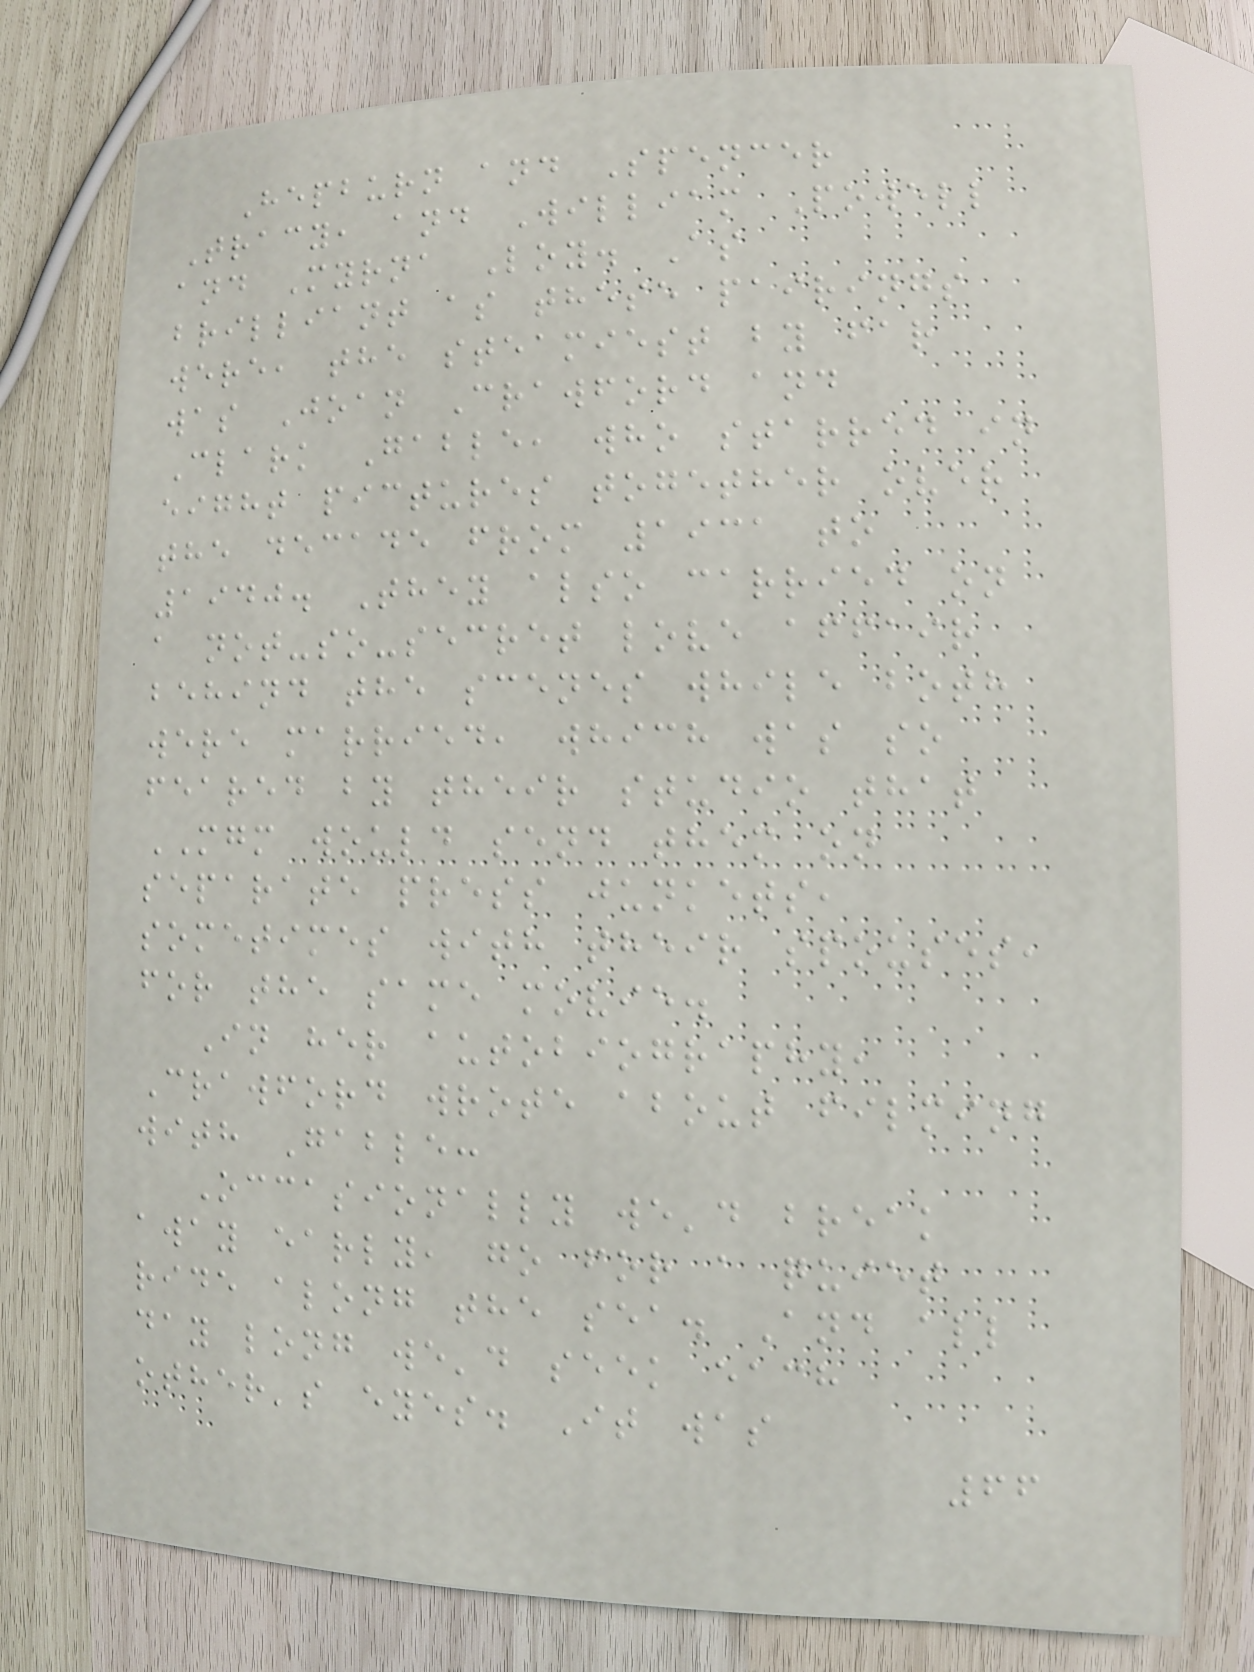Hepburn and Spencer
Tracy, and William Powell
and Myrna Loy. As
brilliant as these pairings
were, the steamiest by far
was Joan Crawford and
Clark Gable, who starred in
eight pictures together over
the decade from 1931 to
1940. They also carried on
a not-so-secret love affair
behind the scenes while both
were married, which was so
feared by their studio that
MGM would send them on
separate press junkets,
sometimes with their spouses,
for the same movie.
In her autobiography,
Crawford wrote about filming
with Gable:
Occasionally we'd break
away early, go for a quiet
ride along the sea. And all
day long we'd seek each
other's eyes. It was
66
